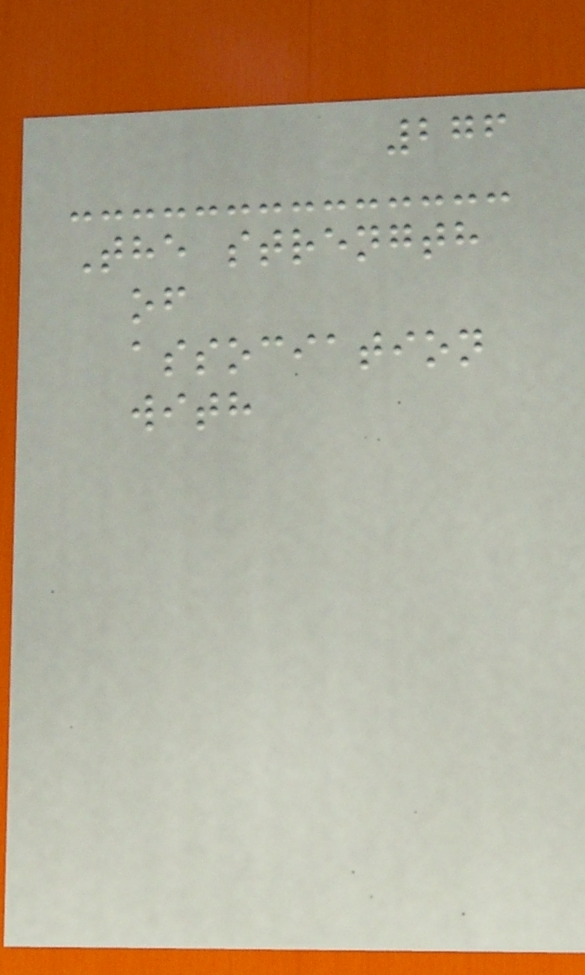276
The strength
of
association
with
